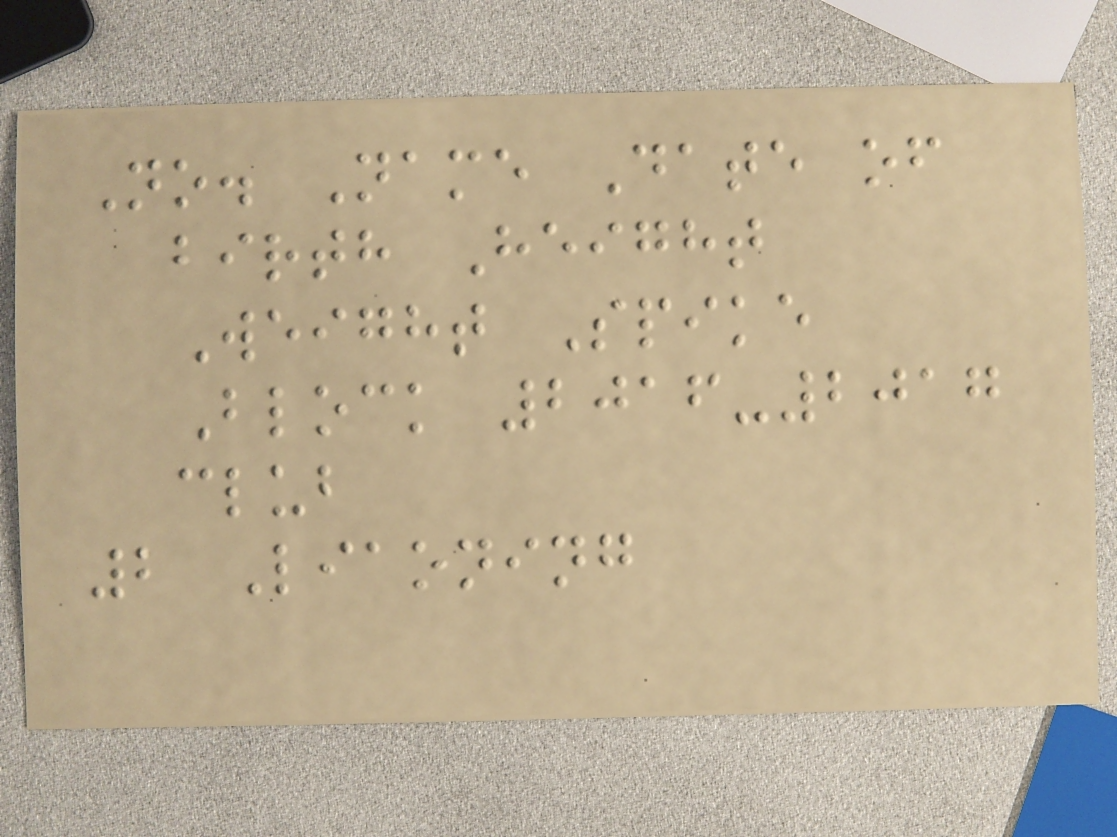No. Name Date of
birth Height
Weight Spike
Block 2016-2017
club
2 Liaoning
